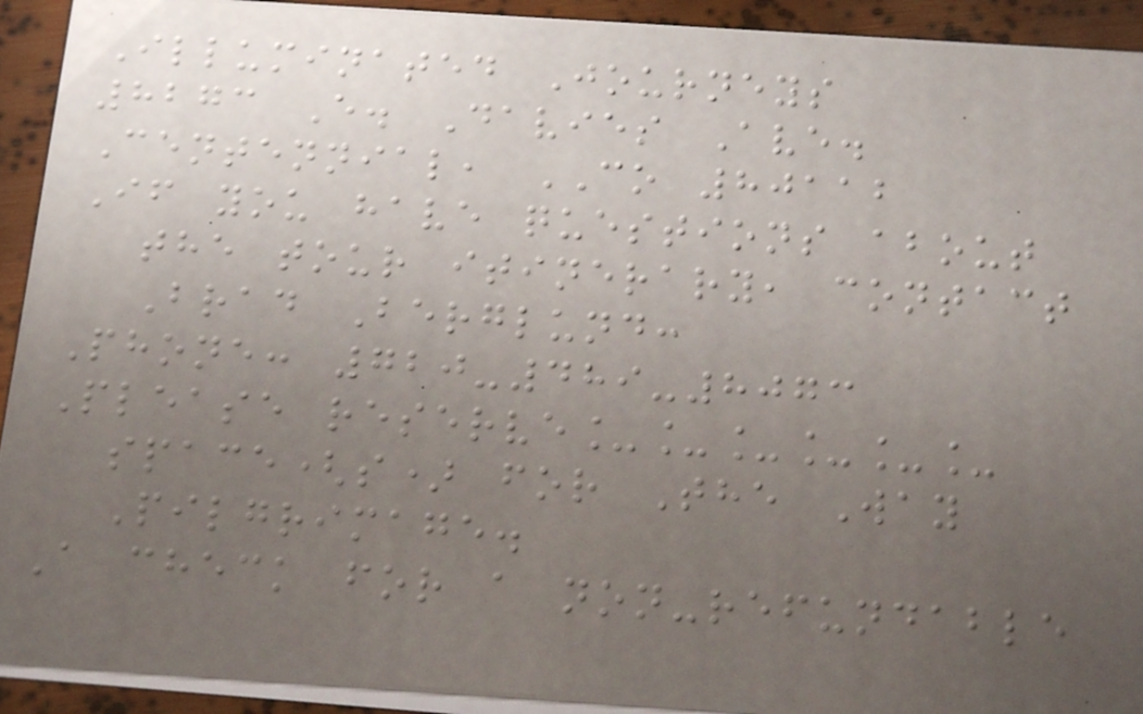Illuminated Journeys
8273 E. Davies Ave.
Centennial, CO 80112
If you have questions about
the tour itinerary, contact
Brad Berglund:
Phone: 720-489-8073
Please reserve______
space(s) for The Way
Pilgrimage.
A check for a non-refundable
